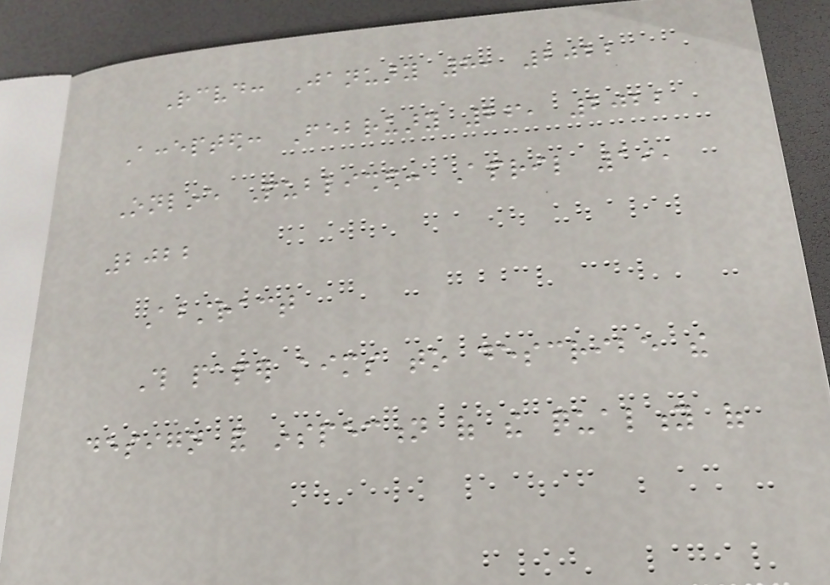Received: January 8, 2022
Accepted: February 26, 2022
Online Published: April 19,
2022
Abstract
This paper aims to describe the
design and inspection of the quality of
